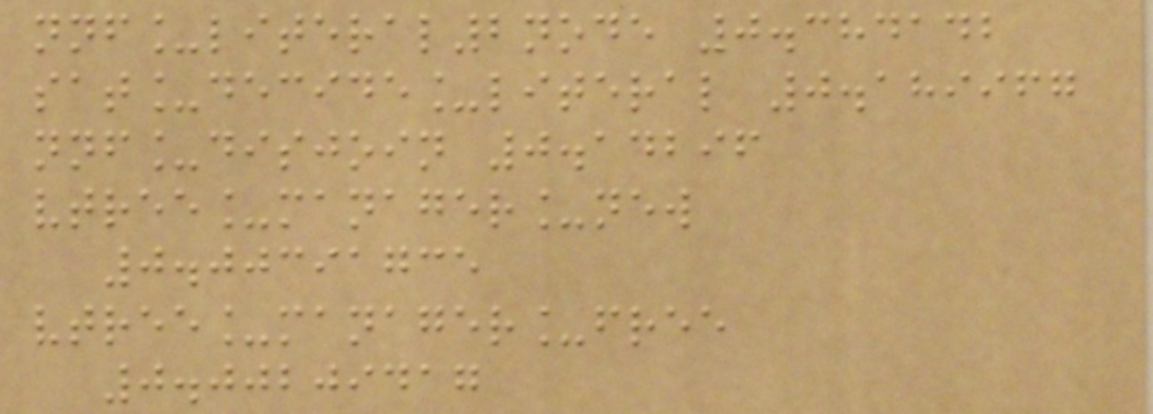nnf_literal2node 0.384142
sat_decide_literal 0.189967
nnf_disjoin 0.14296
vtree_manager_new
0.00391735
vtree_manager_free
0.00209417
